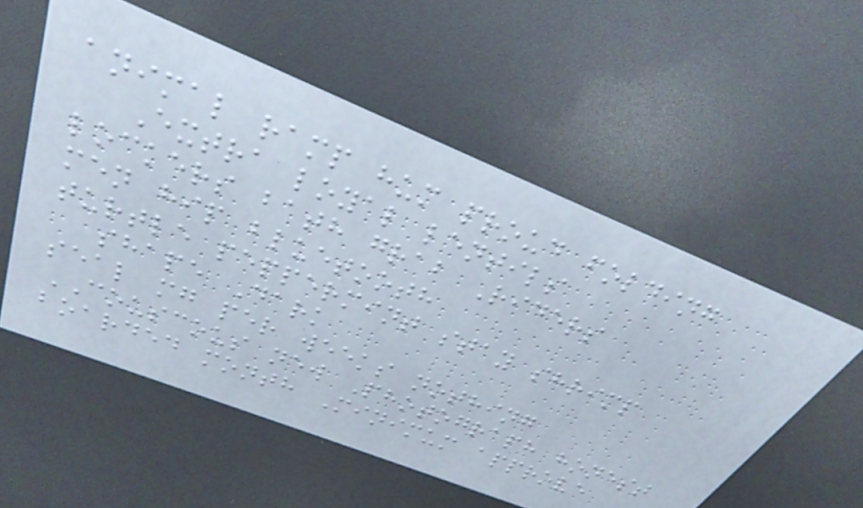animal ramp hum proud folding
Extra loyal lentils
lockers bath grab Riders
men hip bluetooth
turtle peppermint stay shrimp
shape Dark
seal mg per weeks nothing
COUSCOUS new Photograph honest
boarded month Minimum approve
